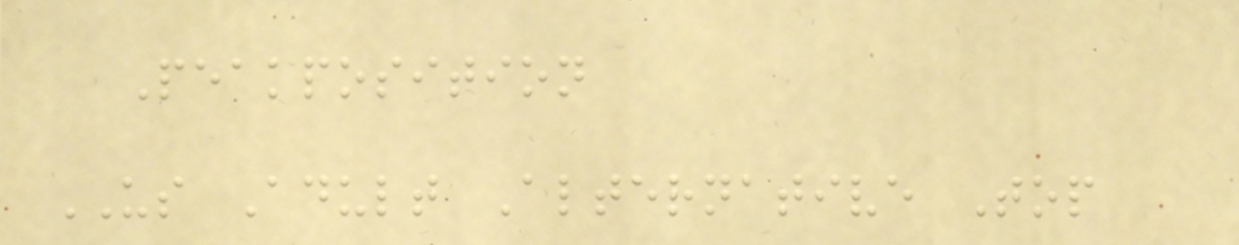Peakposition
US Adult Alternative Top
